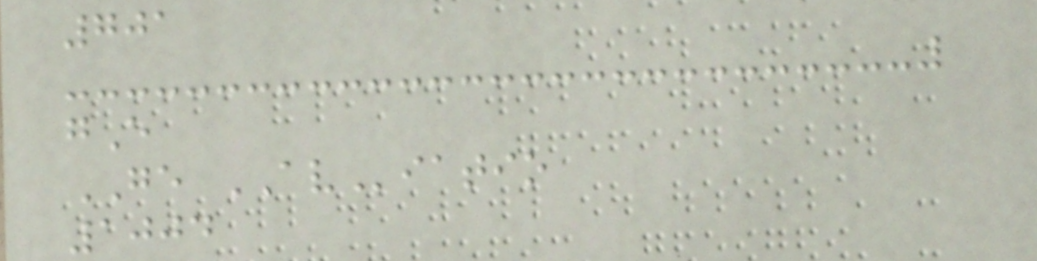701
gE
GE AViatio
1004
